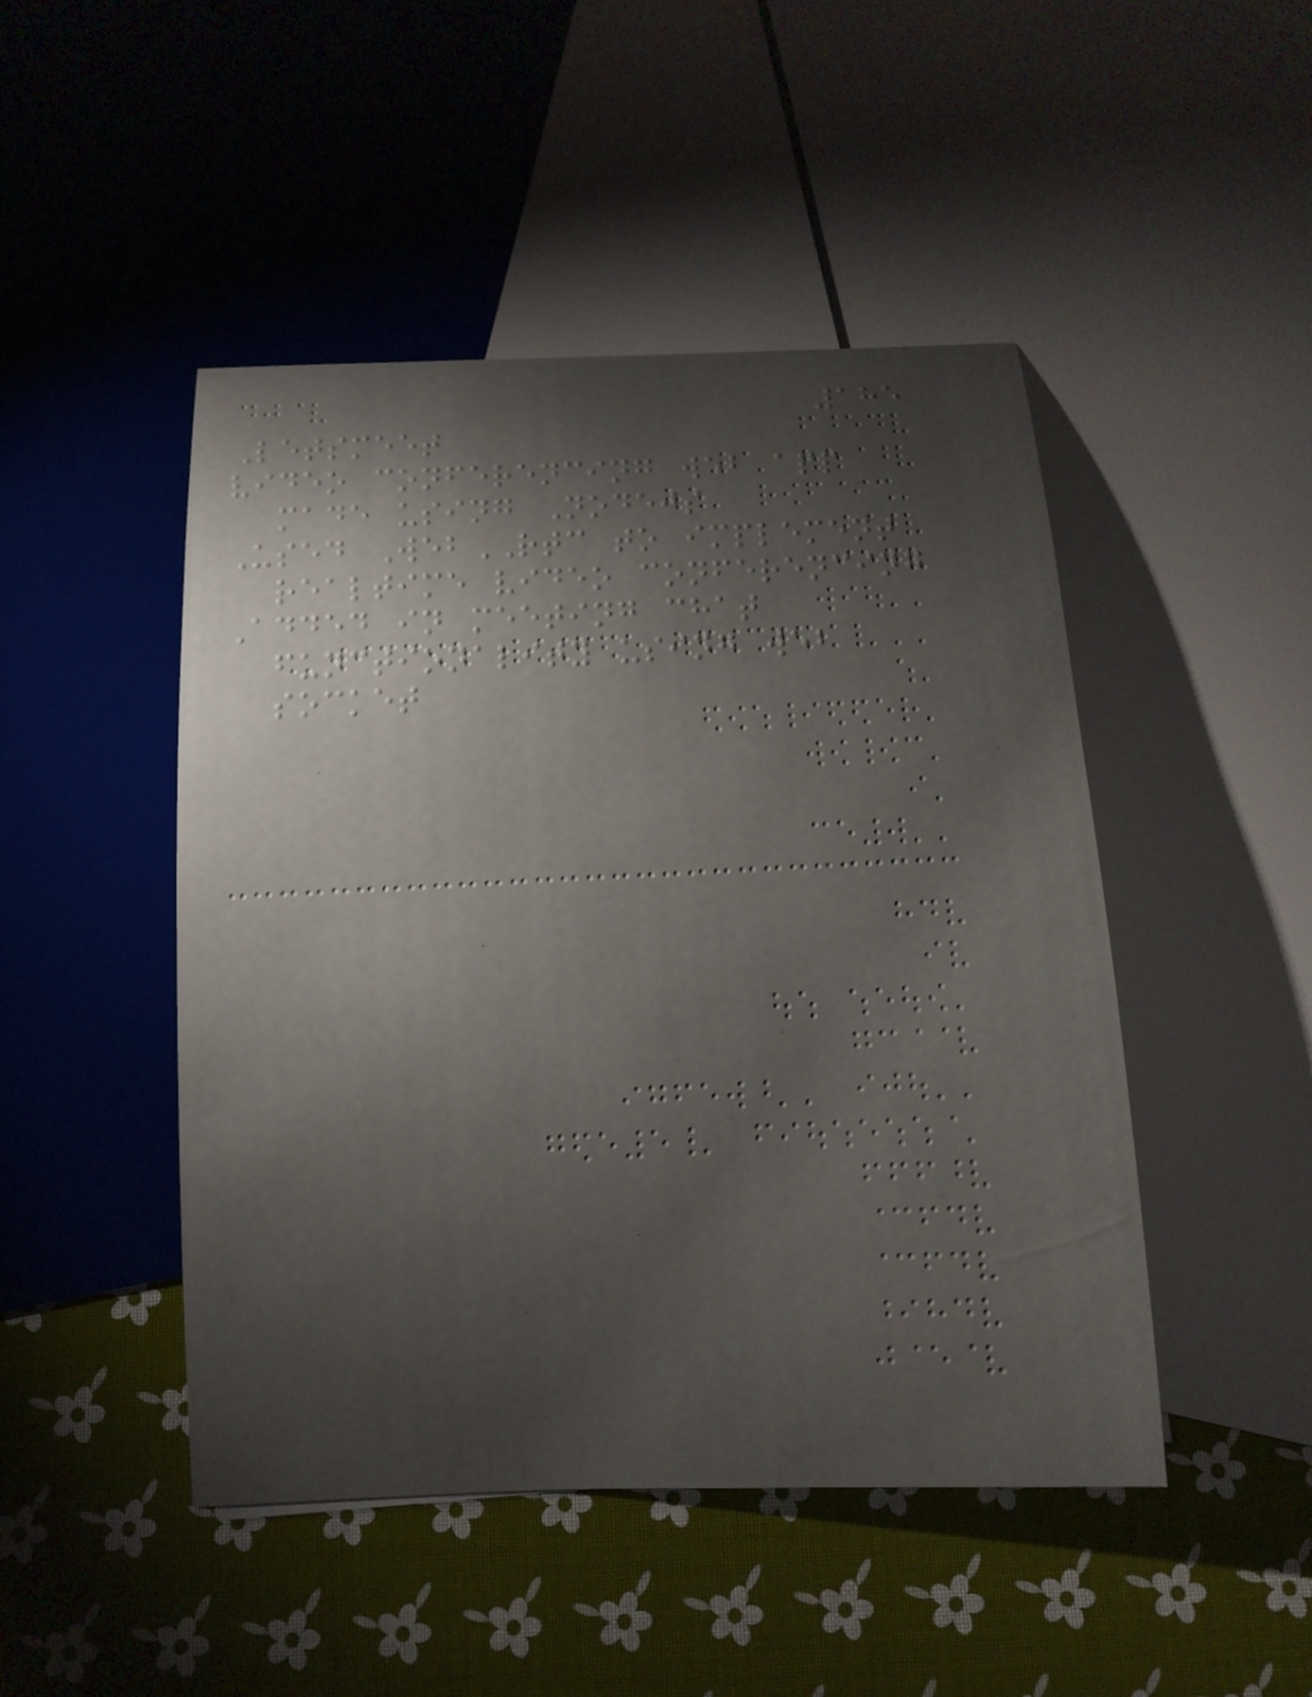185
Letsmeet
video conferencing web app
made using Nodejs
Used WebRTC to implement
realtime video conferencing
Added in meeting chat
functionality using web
socket
